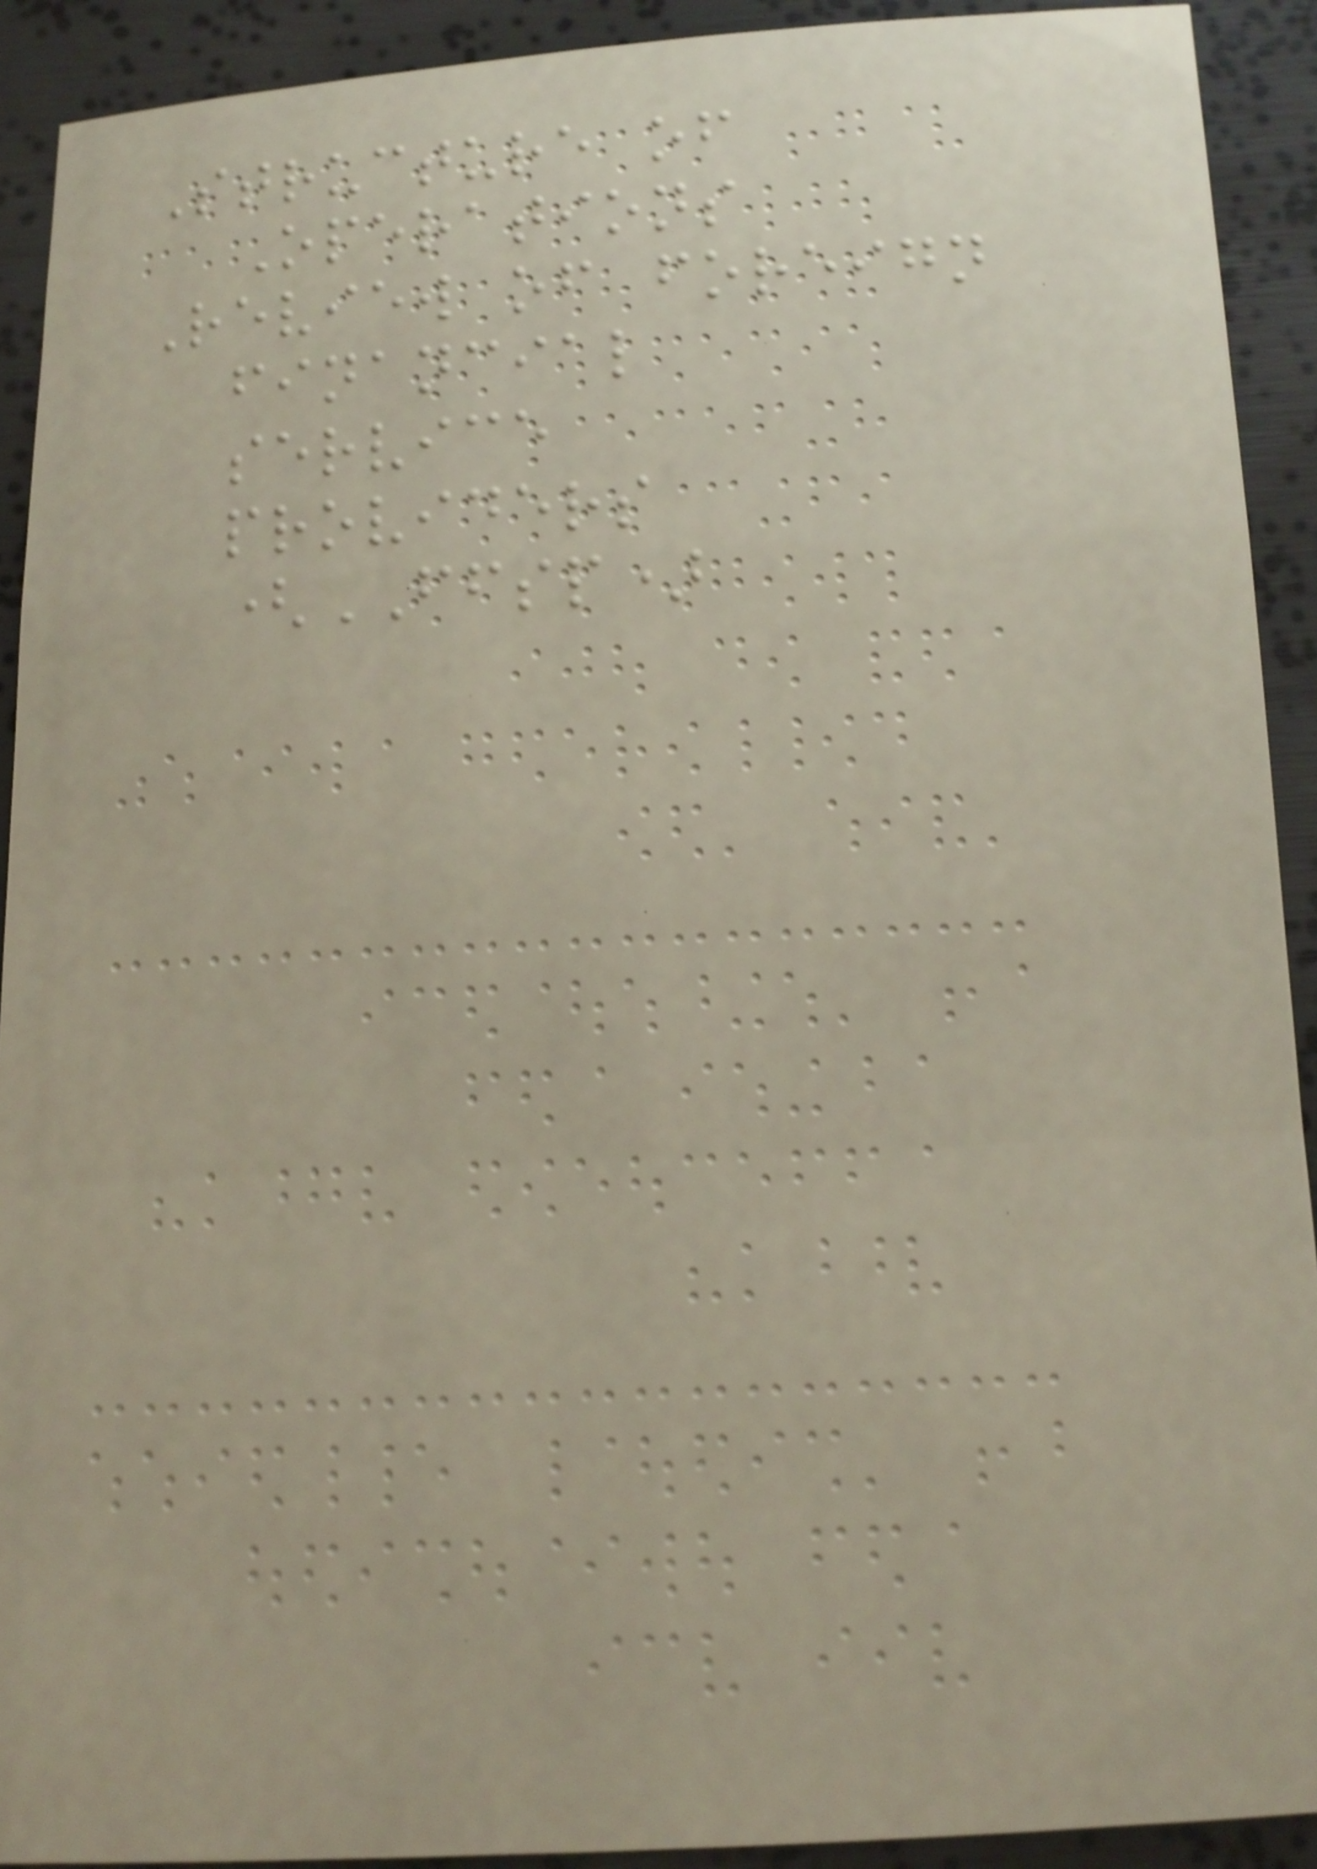Structure of
Operations
Review of foreign
financial
service
providers
(FFSP)
